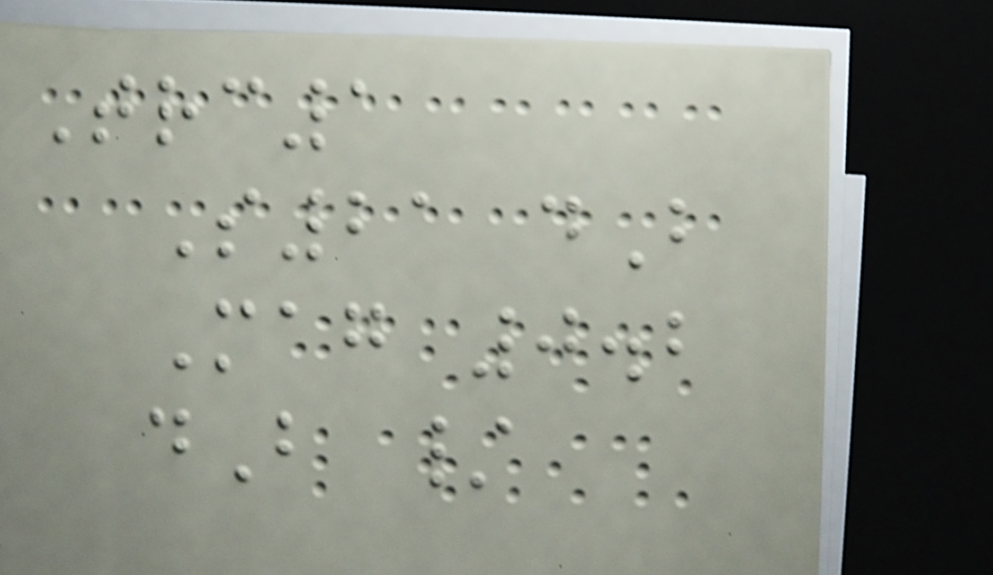Trc1
S21 dB
Mag 0.2
dB /
